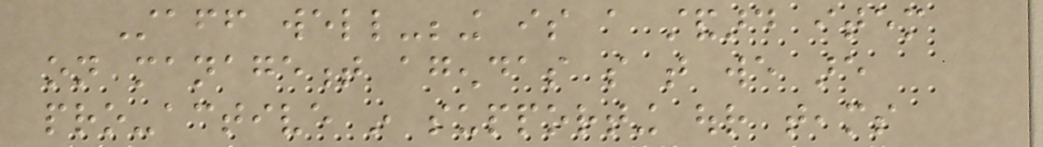Staff well-being is a standard item
on management agendas so that we are
pro-active in supporting our teams
